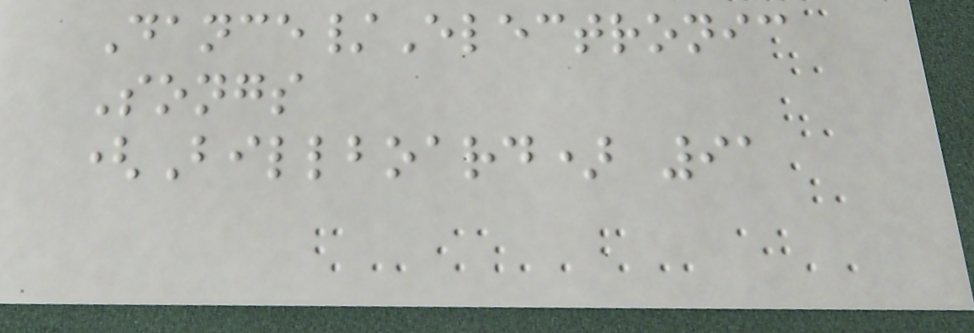Dance/Electronic
Songs
(Billboard) 91
